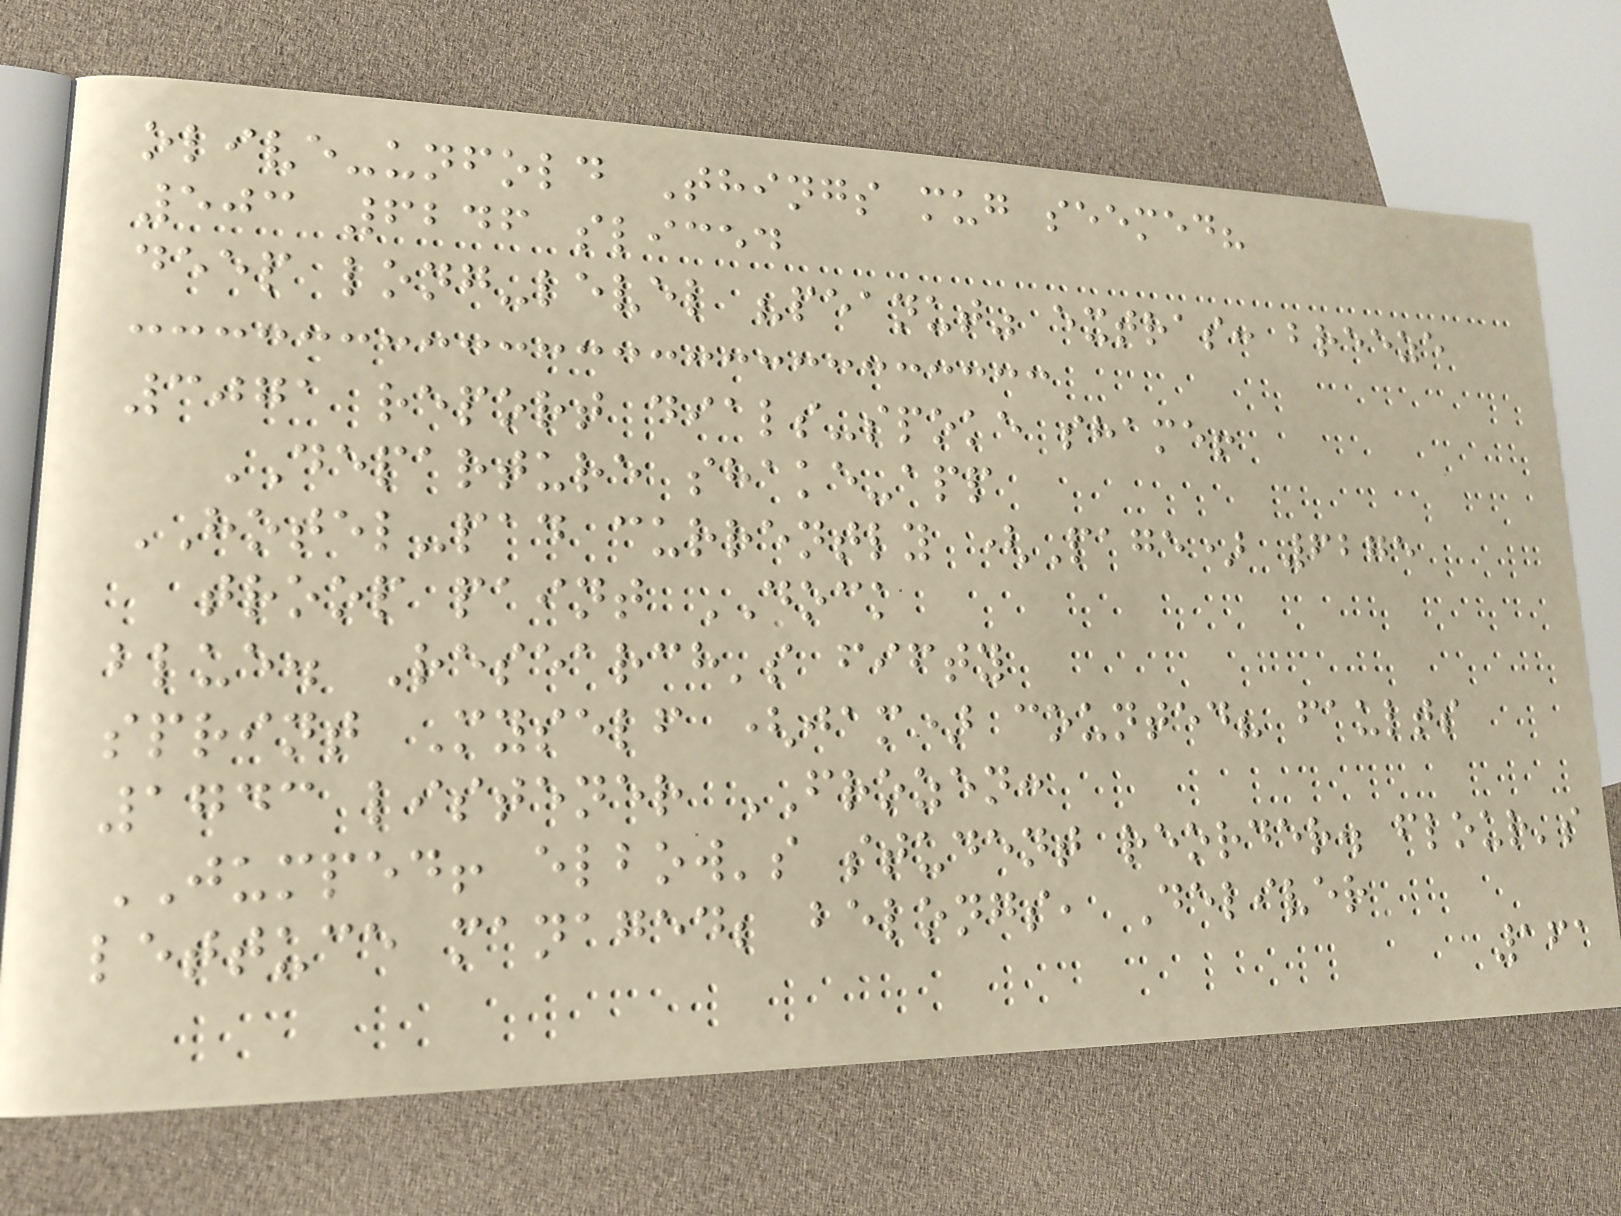olive-unfold Things mug seemed?
503 6246 sliced
deep long-level "peanut" extras: breeze
3071 report dials-spoke shame!
DEPARTURE shake-app
HOTEL-pad currently (Page) 6275
troop paint DOCK
blue. Research's fifty
sprint Myself (jam) counted? faults
1743 listener FROZEN:
JUMPED! elbow's student reorder. flour's
lettuce managed; belongs, Deliver
161
